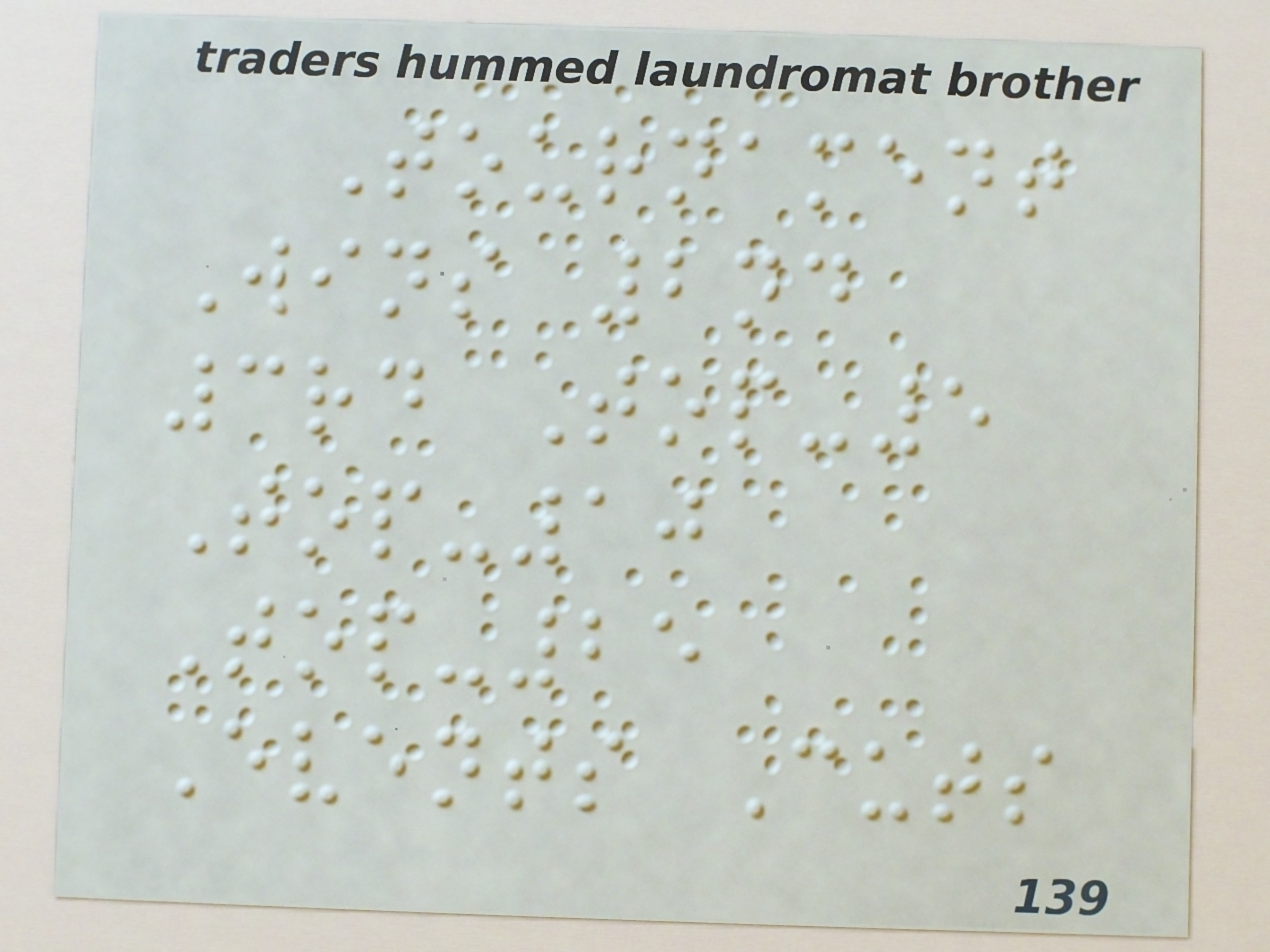Tournament
Wins 2nd
3rd Top-5
Top-10
Top-25
Events Cuts
